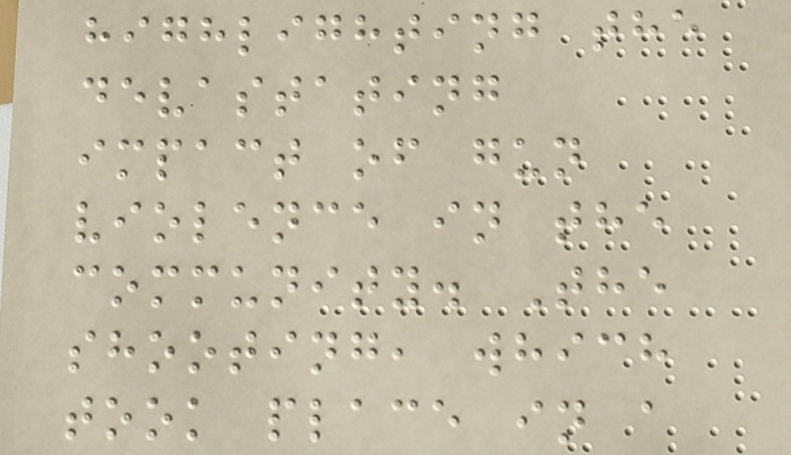highlighting the
devastating
impact of gun
violence in the
community. The
shooting, which
took place in a
